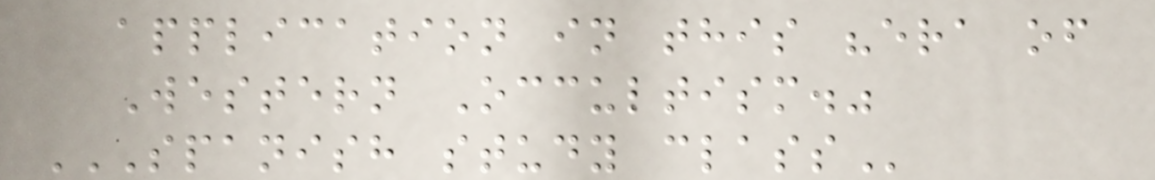application in this "era of
Western Occultism."
SPANISH STUDY CLASS
